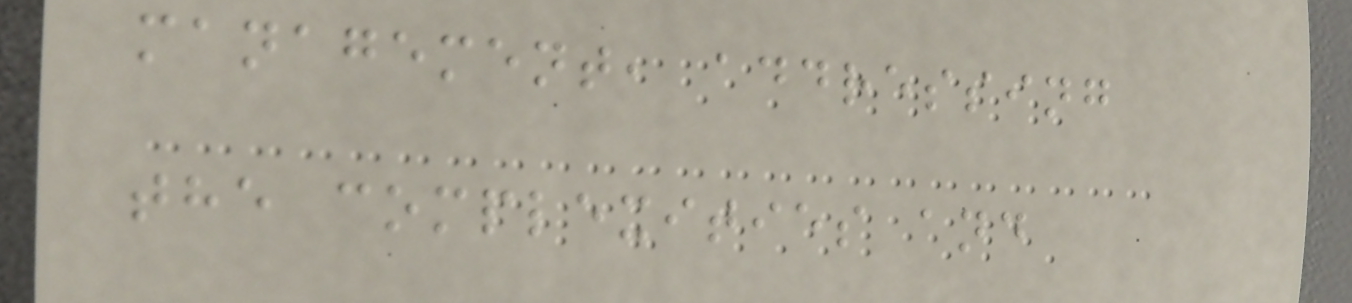management, addressing
the complexities and
